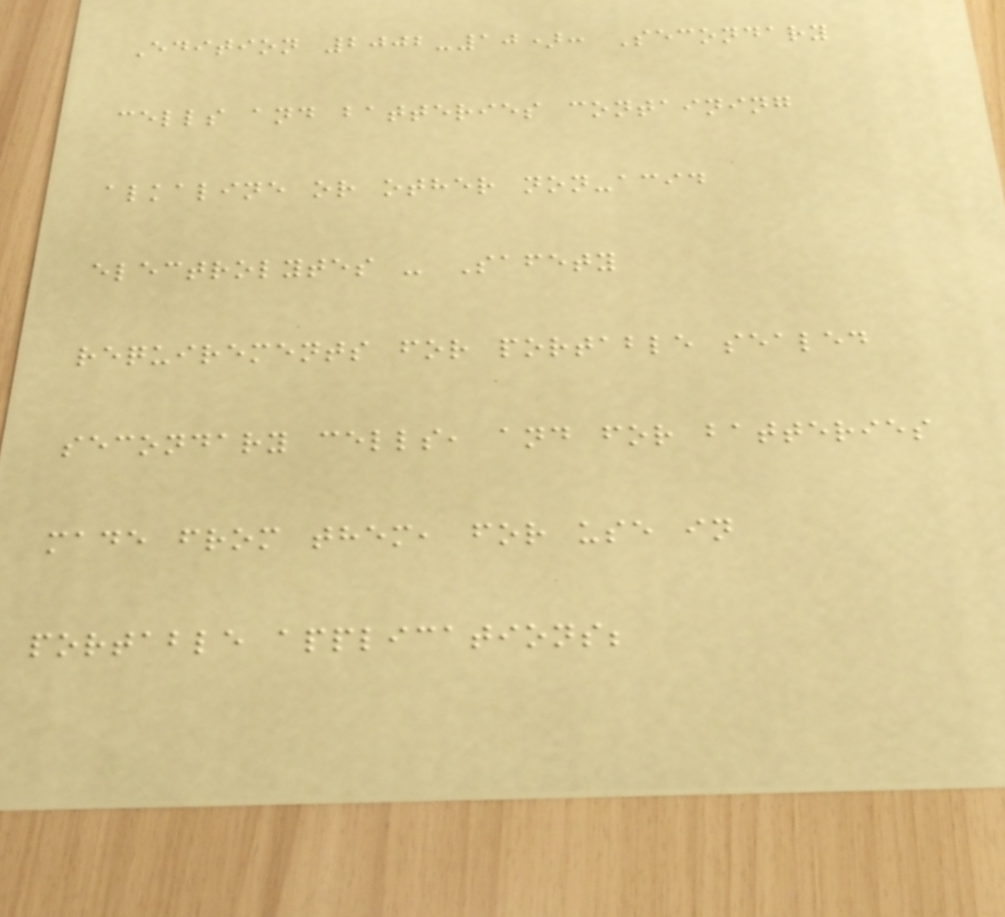Edition 2002-10): Secondary
cells and batteries containing
alkaline or other non-acid
electrolytes - Safety
requirements for portable sealed
secondary cells, and for batteries
made from them, for use in
portable applications;
